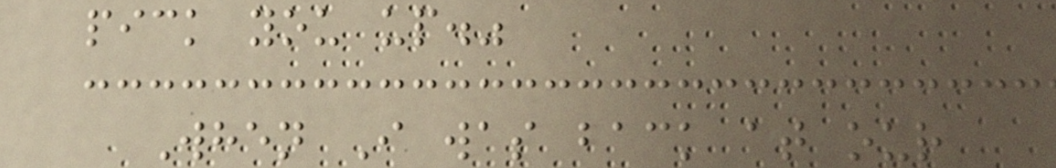pick you up."
When I was back at our
